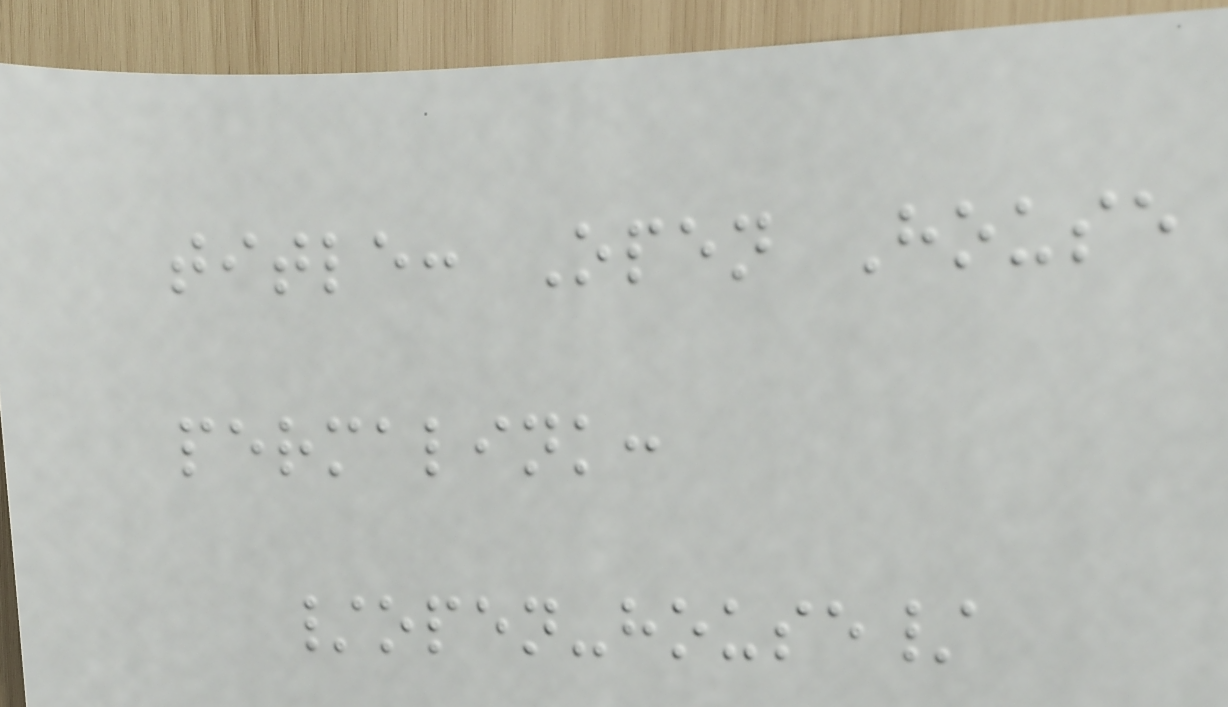title: Open House
permalink:
/open-house/
